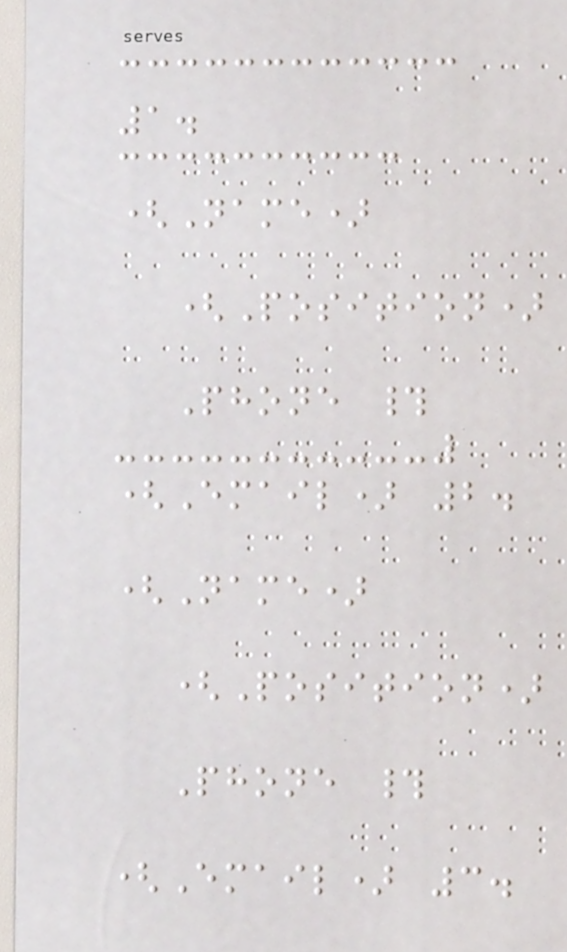1.
(Name)
(Position)
Phone #
(Email) 2.
(Name)
(Position)
Phone #
(Email) 3.
